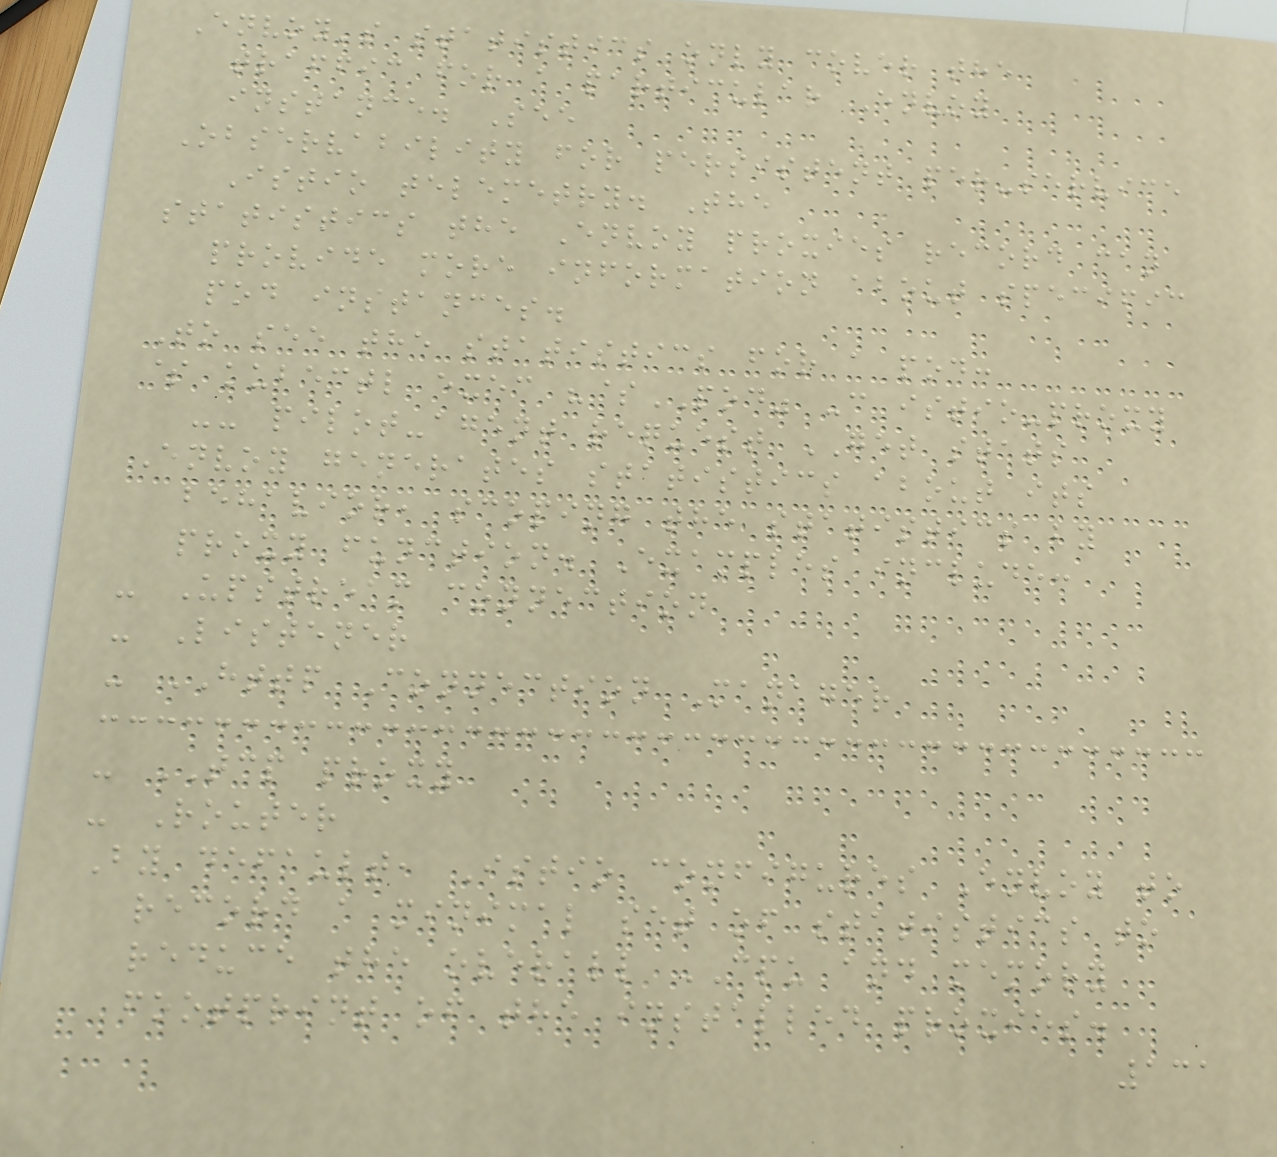Envoy's statistics only cover the
traffic for a particular Envoy
instance. See
Observability for persistent per-service
Istio telemetry. The
statistics the Envoy proxies record can
provide more information about specific
pod instances.
To see the statistics for a pod:
$ kubectl exec "$POD" -c istio-proxy
-- pilot-agent request GET stats
Envoy generates statistics about its
behavior, scoping the statistics by
proxy function. Examples include:
- Upstream connection
- Listener
- HTTP Connection Manager
- TCP proxy
- Router
By default, Istio configures Envoy to
record a minimal set of statistics to
reduce the overall CPU and memory
footprint of the installed proxies.
131
